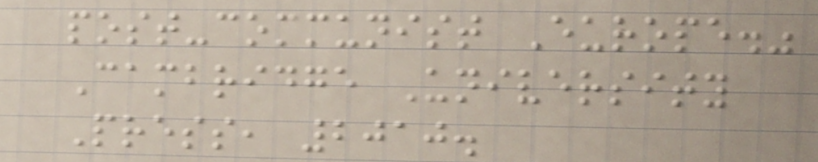post-communist Europe."
Cambridge University
Press, 2010.
